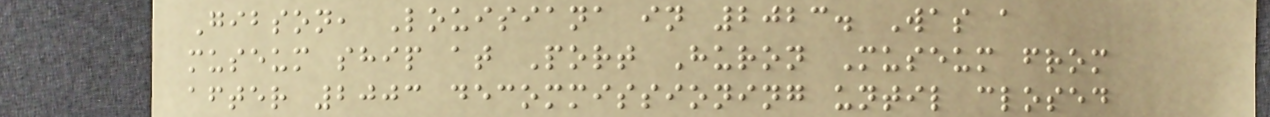Gibson, Louisiana in 2023. Was a
museum ship at Port Huron Museum from
after 2003 decommissioning until closed
